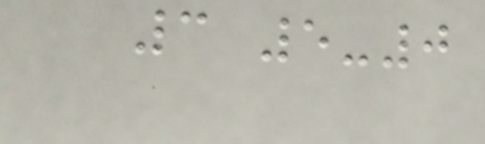3 5-0
